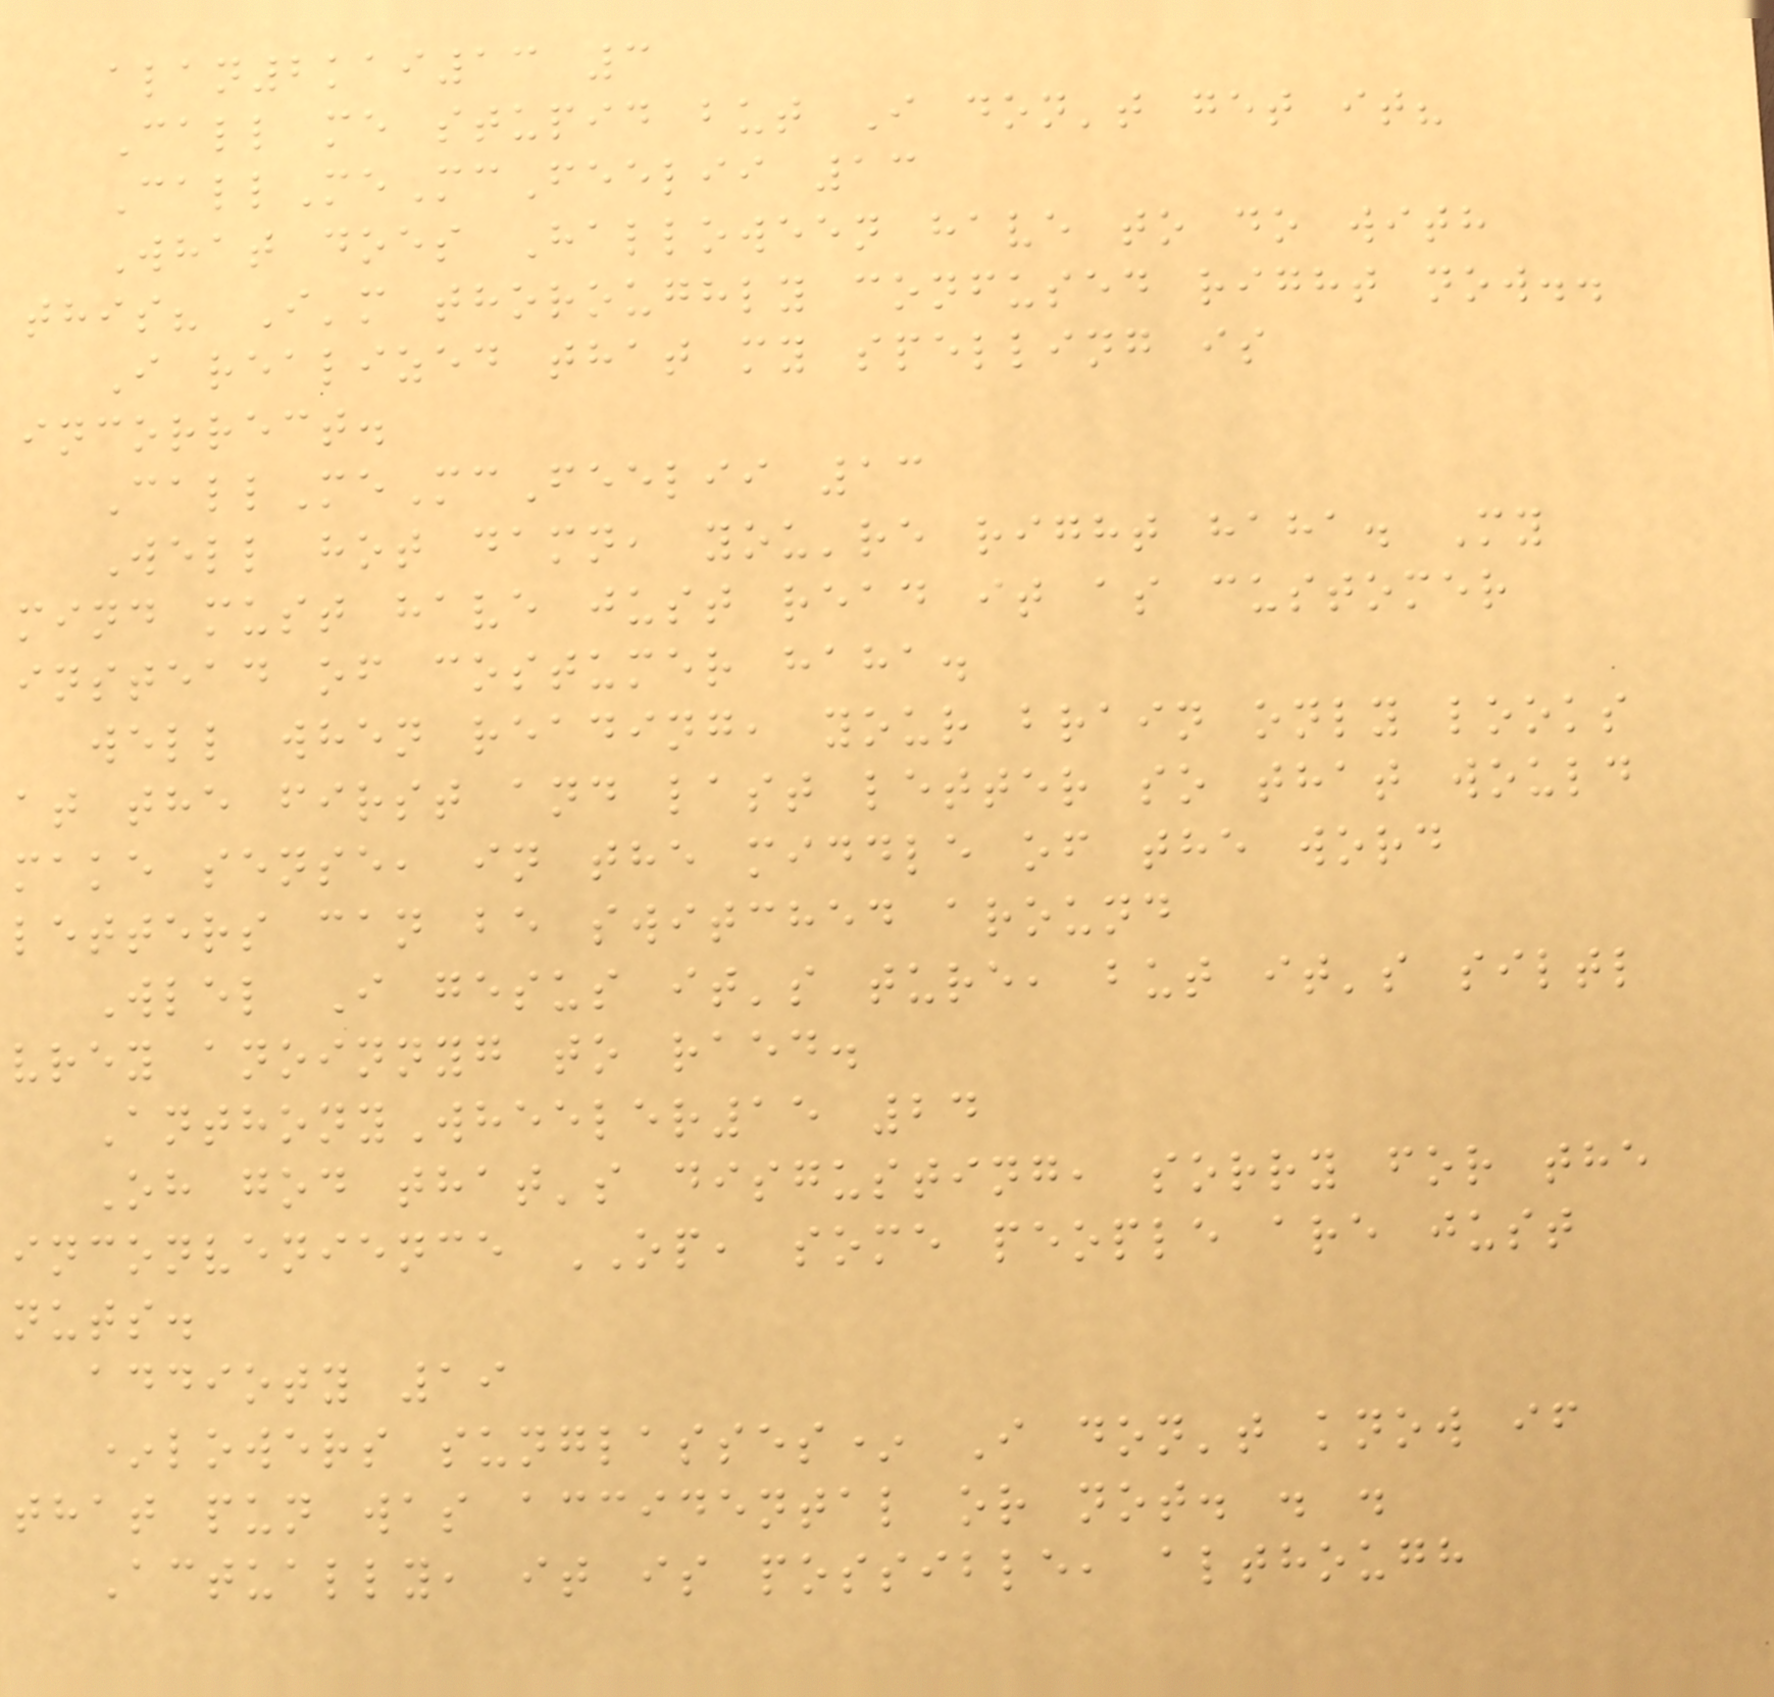alan2kai13 3
Call me stupid but I don't get it?
CallMeMcFeelii 13
What does Halloween have to do with
this? I'm thoroughly confused right now..
I realized that my spelling is
incorrect.
CallMeMcFeelii 13
Well hot damn, you're right haha. My
mind must have just read it as customer
instead of costumer haha.
well when reading, your brain only looks
at the first and last letter so that would
make sense, in the middle of the word
letters can be switched around
Wlel I gesus it's ture, but it's siltl
vrey anoinnyg to raed.
AnthonyWheeler15 24
Oh god that's disgusting, sorry for the
inconvenience OP, some people are just
nuts.
addioty 19
*lowers sunglasses* I don't know if
that pun was accidental or not. . .
Actually, it is possible, although
